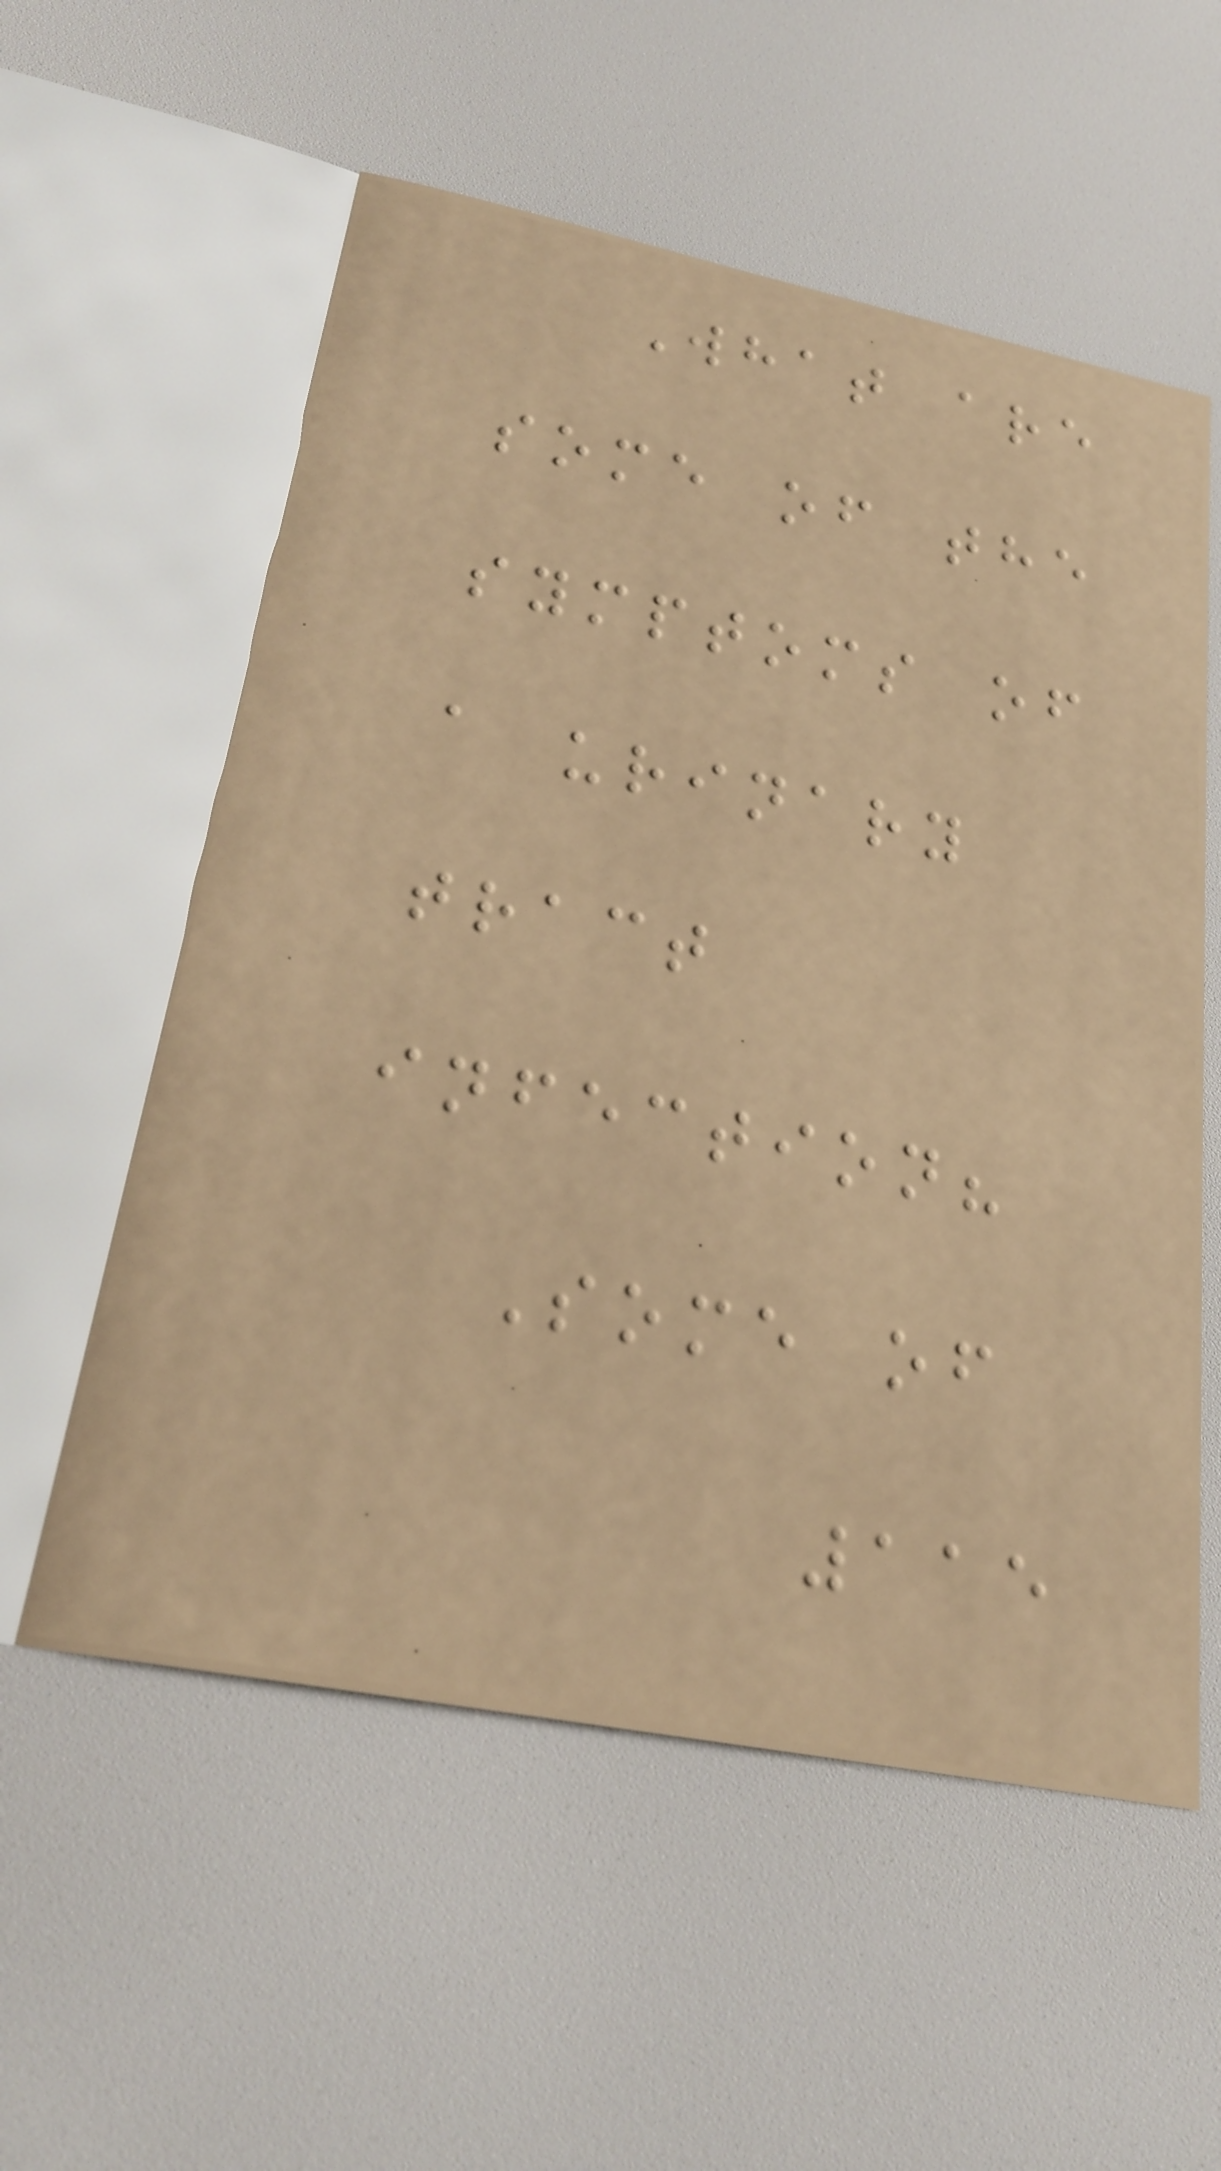What are
some of the
symptoms of
a urinary
tract
infection?
Some of
115
